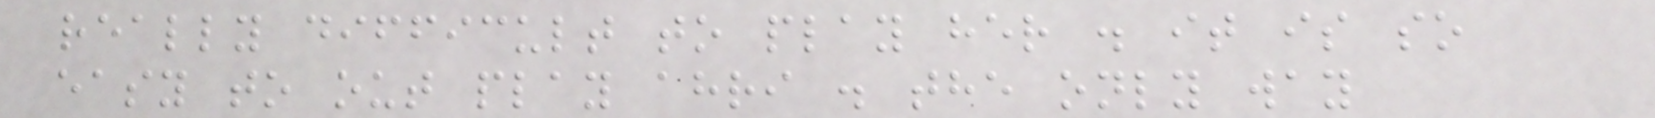really difficult to play her . it is so
easy to out play ahri . the only way
